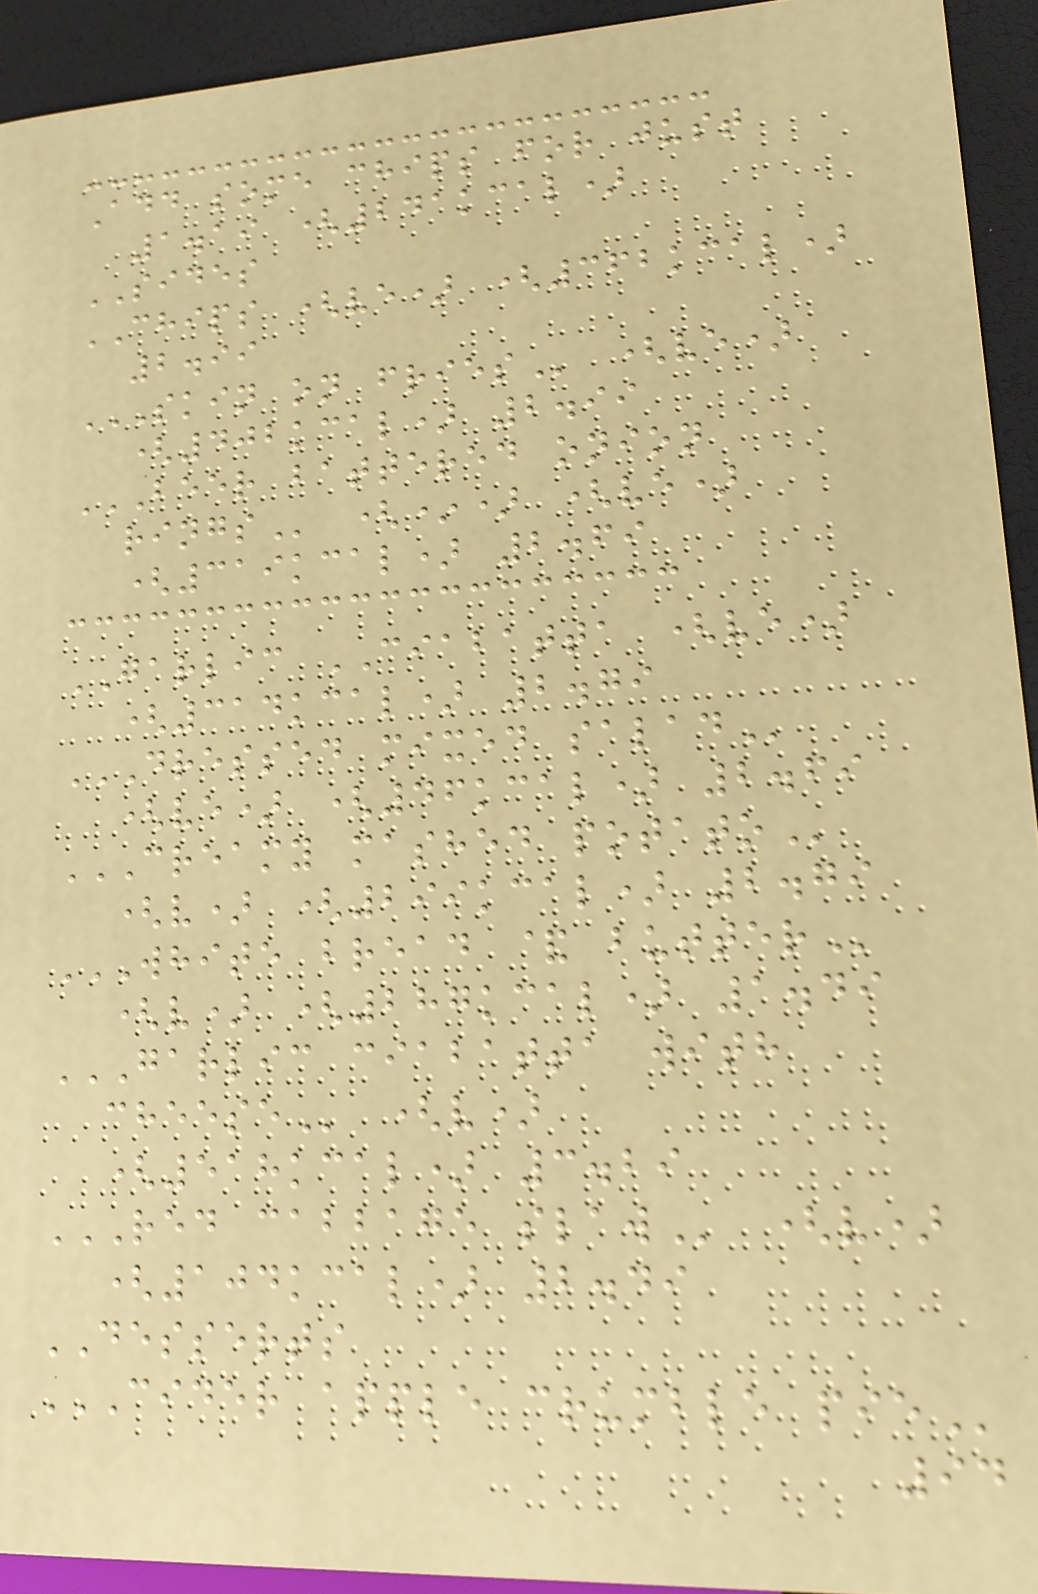Add some chips for just
1.19 (241kcal)
SIDES
CHIPS (ve) (362kcal)
2.99
SKIN ON FRIES (ve)
(402kcal) 2.99
BEER BATTERED ONION
RINGS (*) (ve)
(319kcal) 2.69
GARLIC CIABATTA (ve)
(314kcal) 2.79
DRESSED MIXED SALAD
(ve) (46kcal) 2.69
CREAMY MASHED POTATO
(v) (299kcal) 2.79
WHITE BREAD & BUTTER
(v) (287kcal) 1.49
GARLIC CIABATTA WITH
CHEESE (v)
(518kcal) 3.29
RED CABBAGE SLAW (v)
(104kcal) 2.49
DESSERTS
CIDER APPLE CRUMBLE PIE
94
